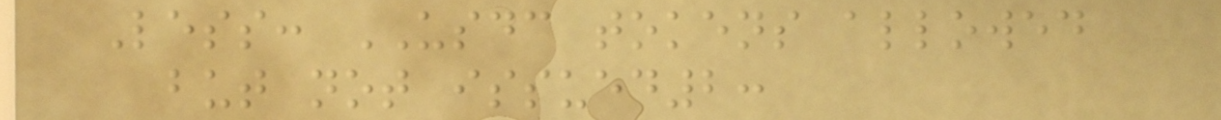Less: USDC tokens allowed
but not issued2:
